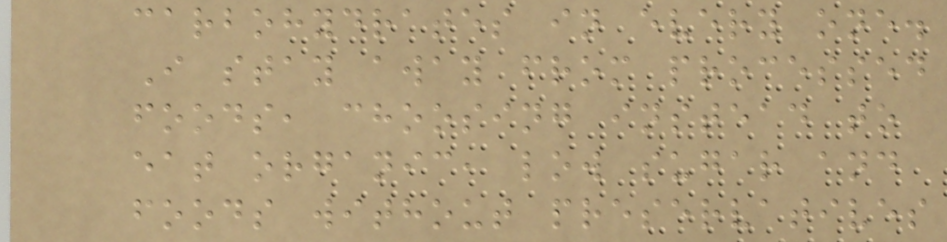carbohydrates in every one.
I stay away from processed
foods, choosing instead to
eat organic, low sugar and
foods without preservatives
